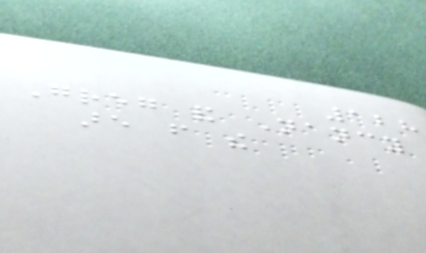128
Greg and Nancy
are from the
